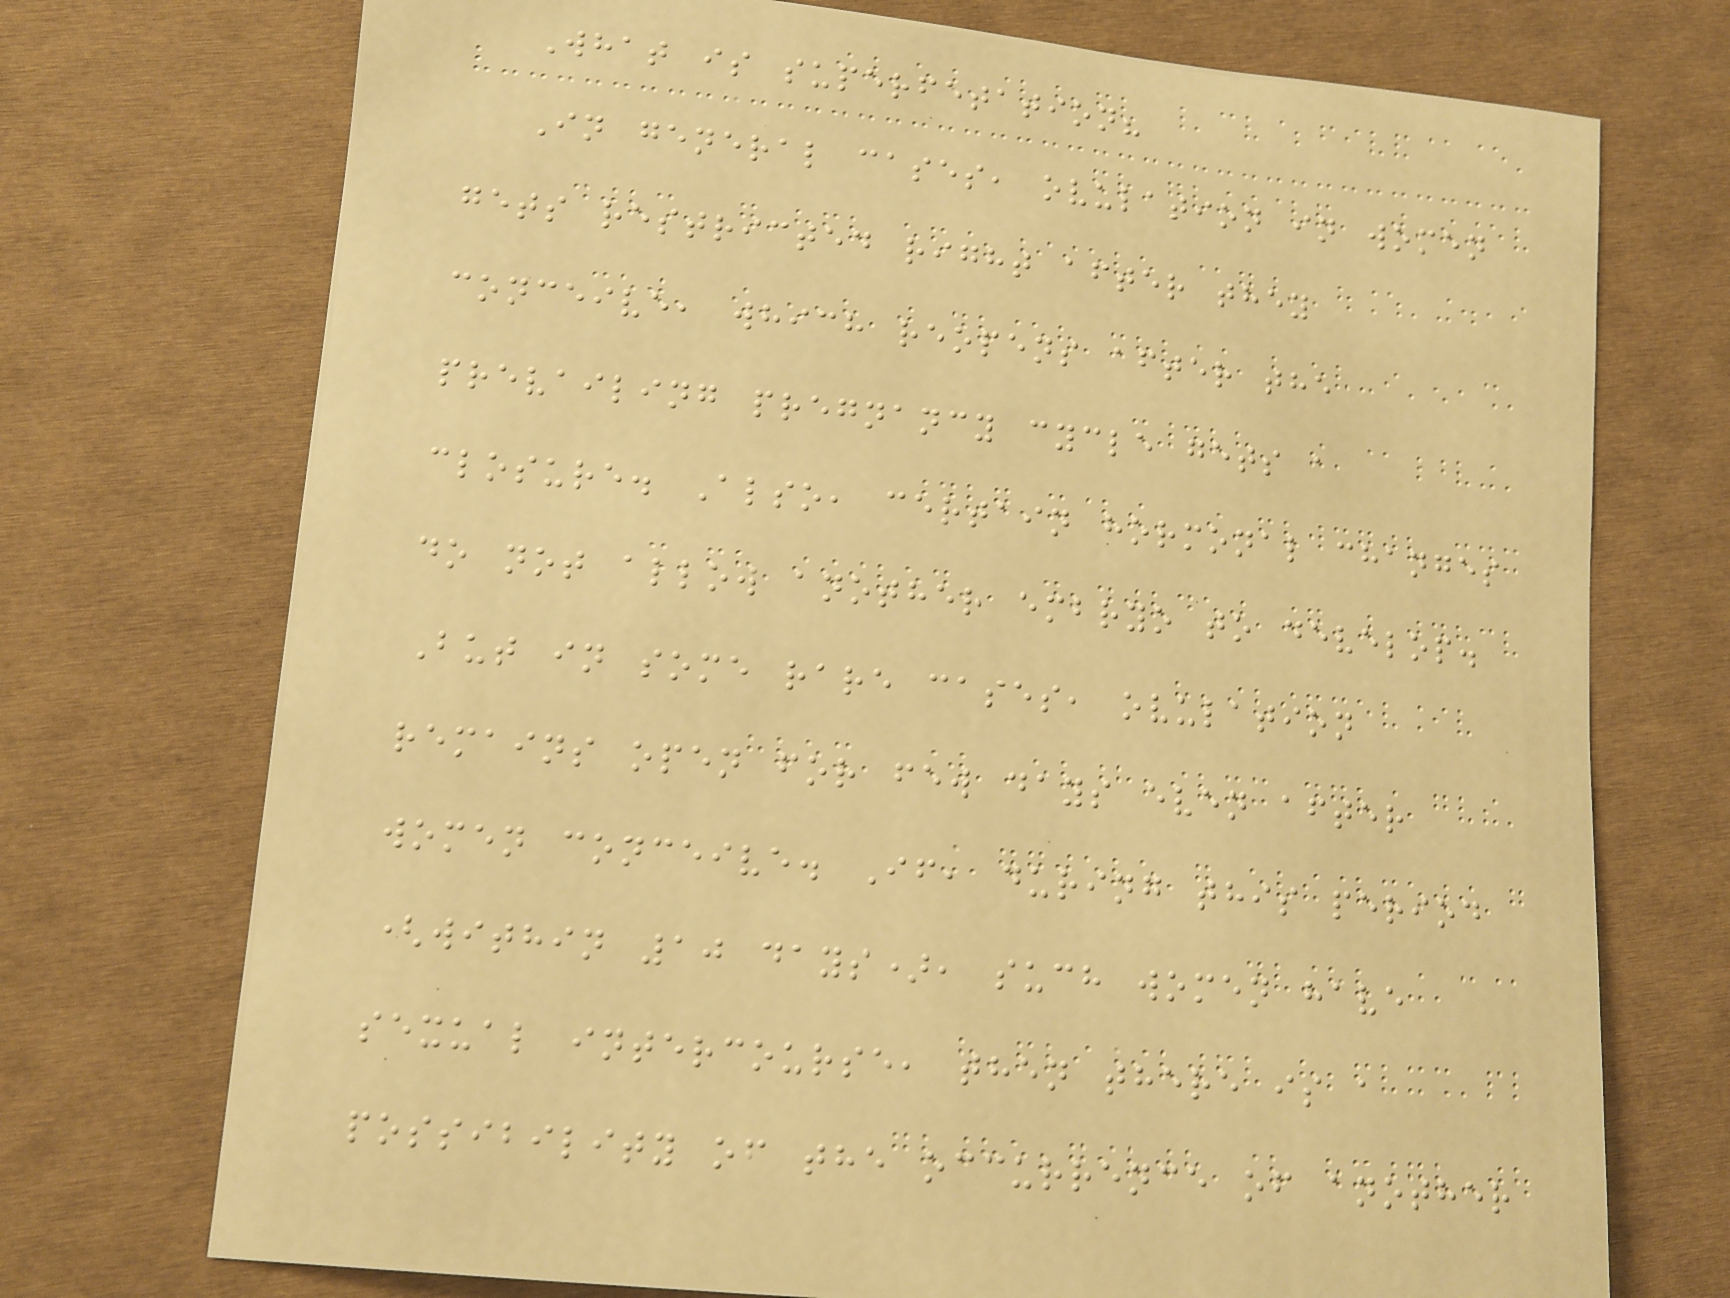What is superfetation?
In general cases, ovulation in women
gets restricted right after they
conceive, which reopens after the
prevailing pregnancy cycle gets a
closure. Also, certain hormonal changes
do not allow another embryo to develop.
But in some rare cases, ovulation
remains open for few days even after
women conceive. If, during this period
(within 10 days), such women have
sexual intercourse, then there is a
possibility of the occurrence of another
